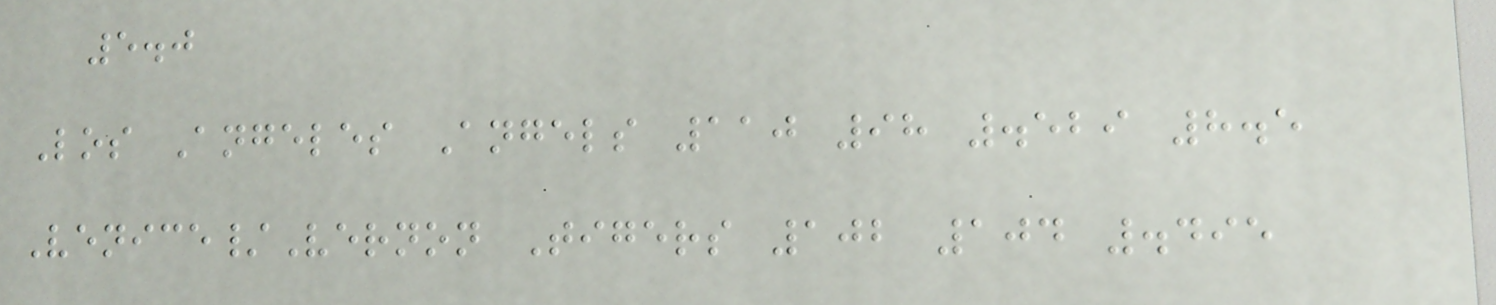5.0
Los Angeles Angels 110 98 .529 8.5
Venice/Vernon Tigers 102 104 .495
